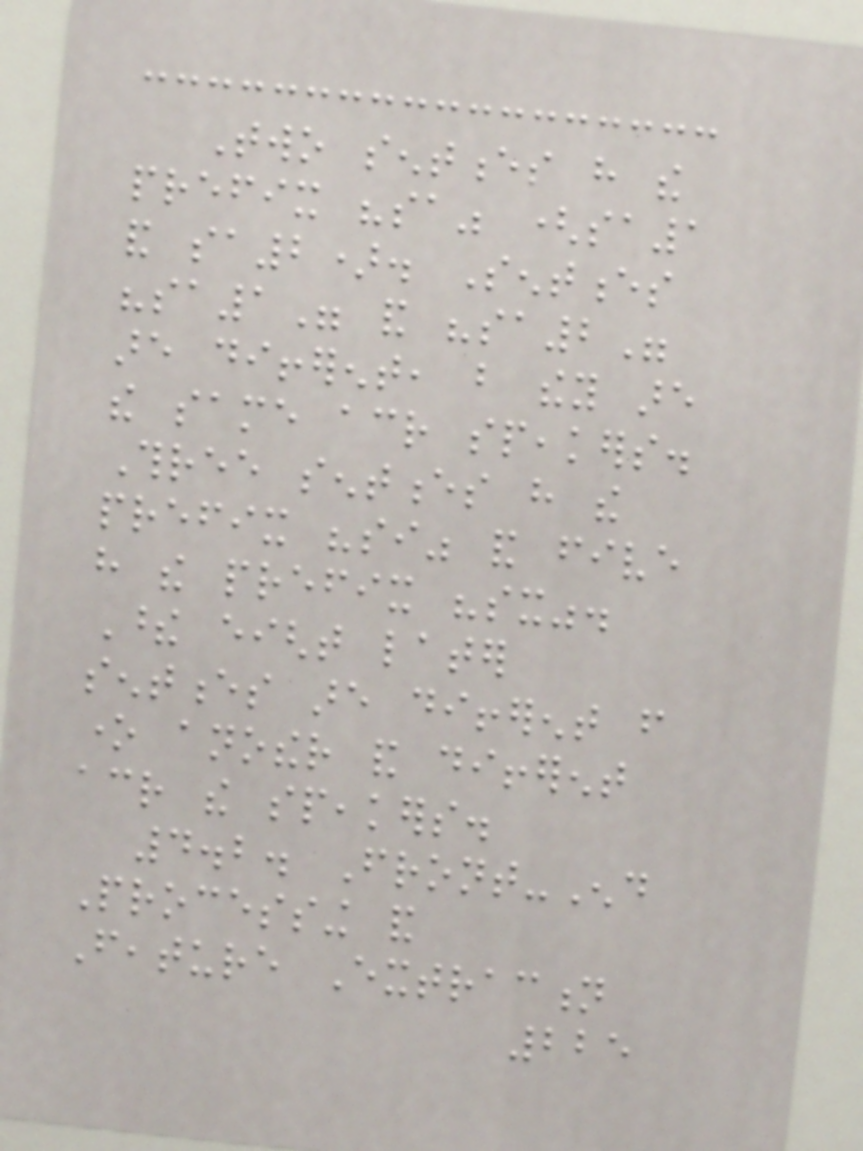Two sentences have the
prefix "sa" (sa1
and sa2). Sentences
"sa1" and "sa2"
are different, but they are
the same across speakers.
Three sentences have the
prefix "si" and five
have the prefix "sx".
These eight later
sentences are different from
one another and different
across the speakers.
4.2. Front-End
Processing and
Feature Extraction
225
